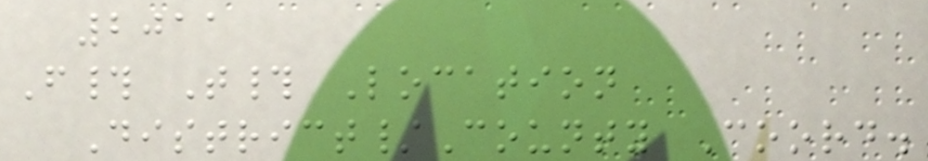2011
F# T# Location
District/County Coord.
